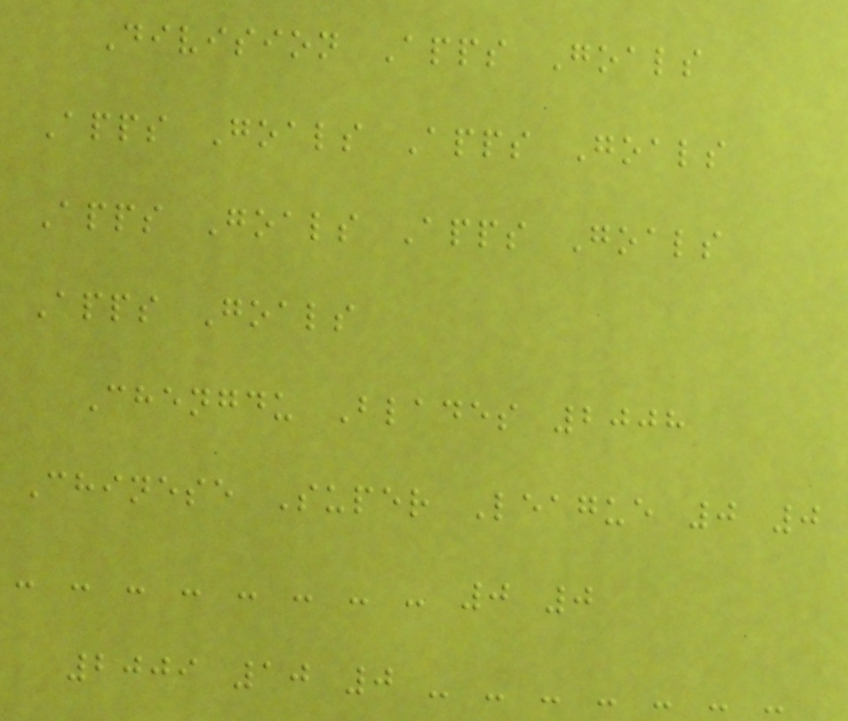Division Apps Goals
Apps Goals Apps Goals
Apps Goals Apps Goals
Apps Goals
Chengdu Blades 2008
Chinese Super League 0 0
- - - - - - - - 0 0
2009 10 0 - - - - - - -
